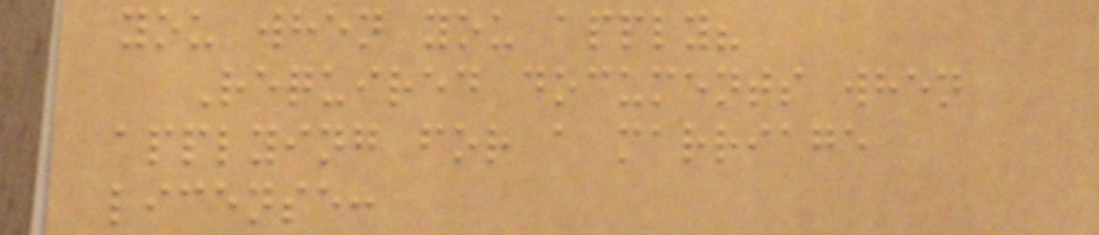you when you apply?
Required documents when
applying for a marriage
license:
